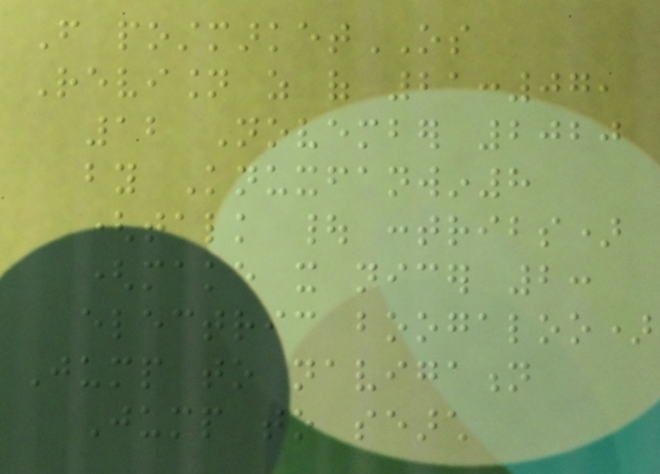From postmarketOS
Revision as of 21:07,
12 November 2020
by Knuxfanwin8
(talk | contribs)
(make it nicer 2:
electric boogaloo)
Jump to navigation
Jump to search
